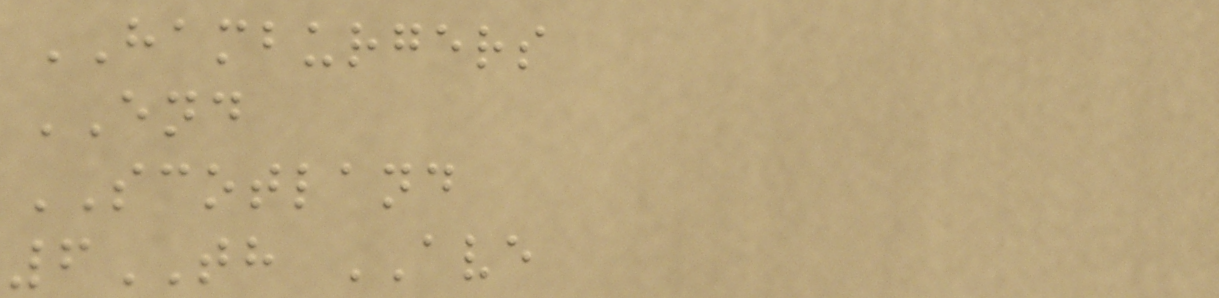HAMBURGERS
END
SCOTLAND
6TH AVE
